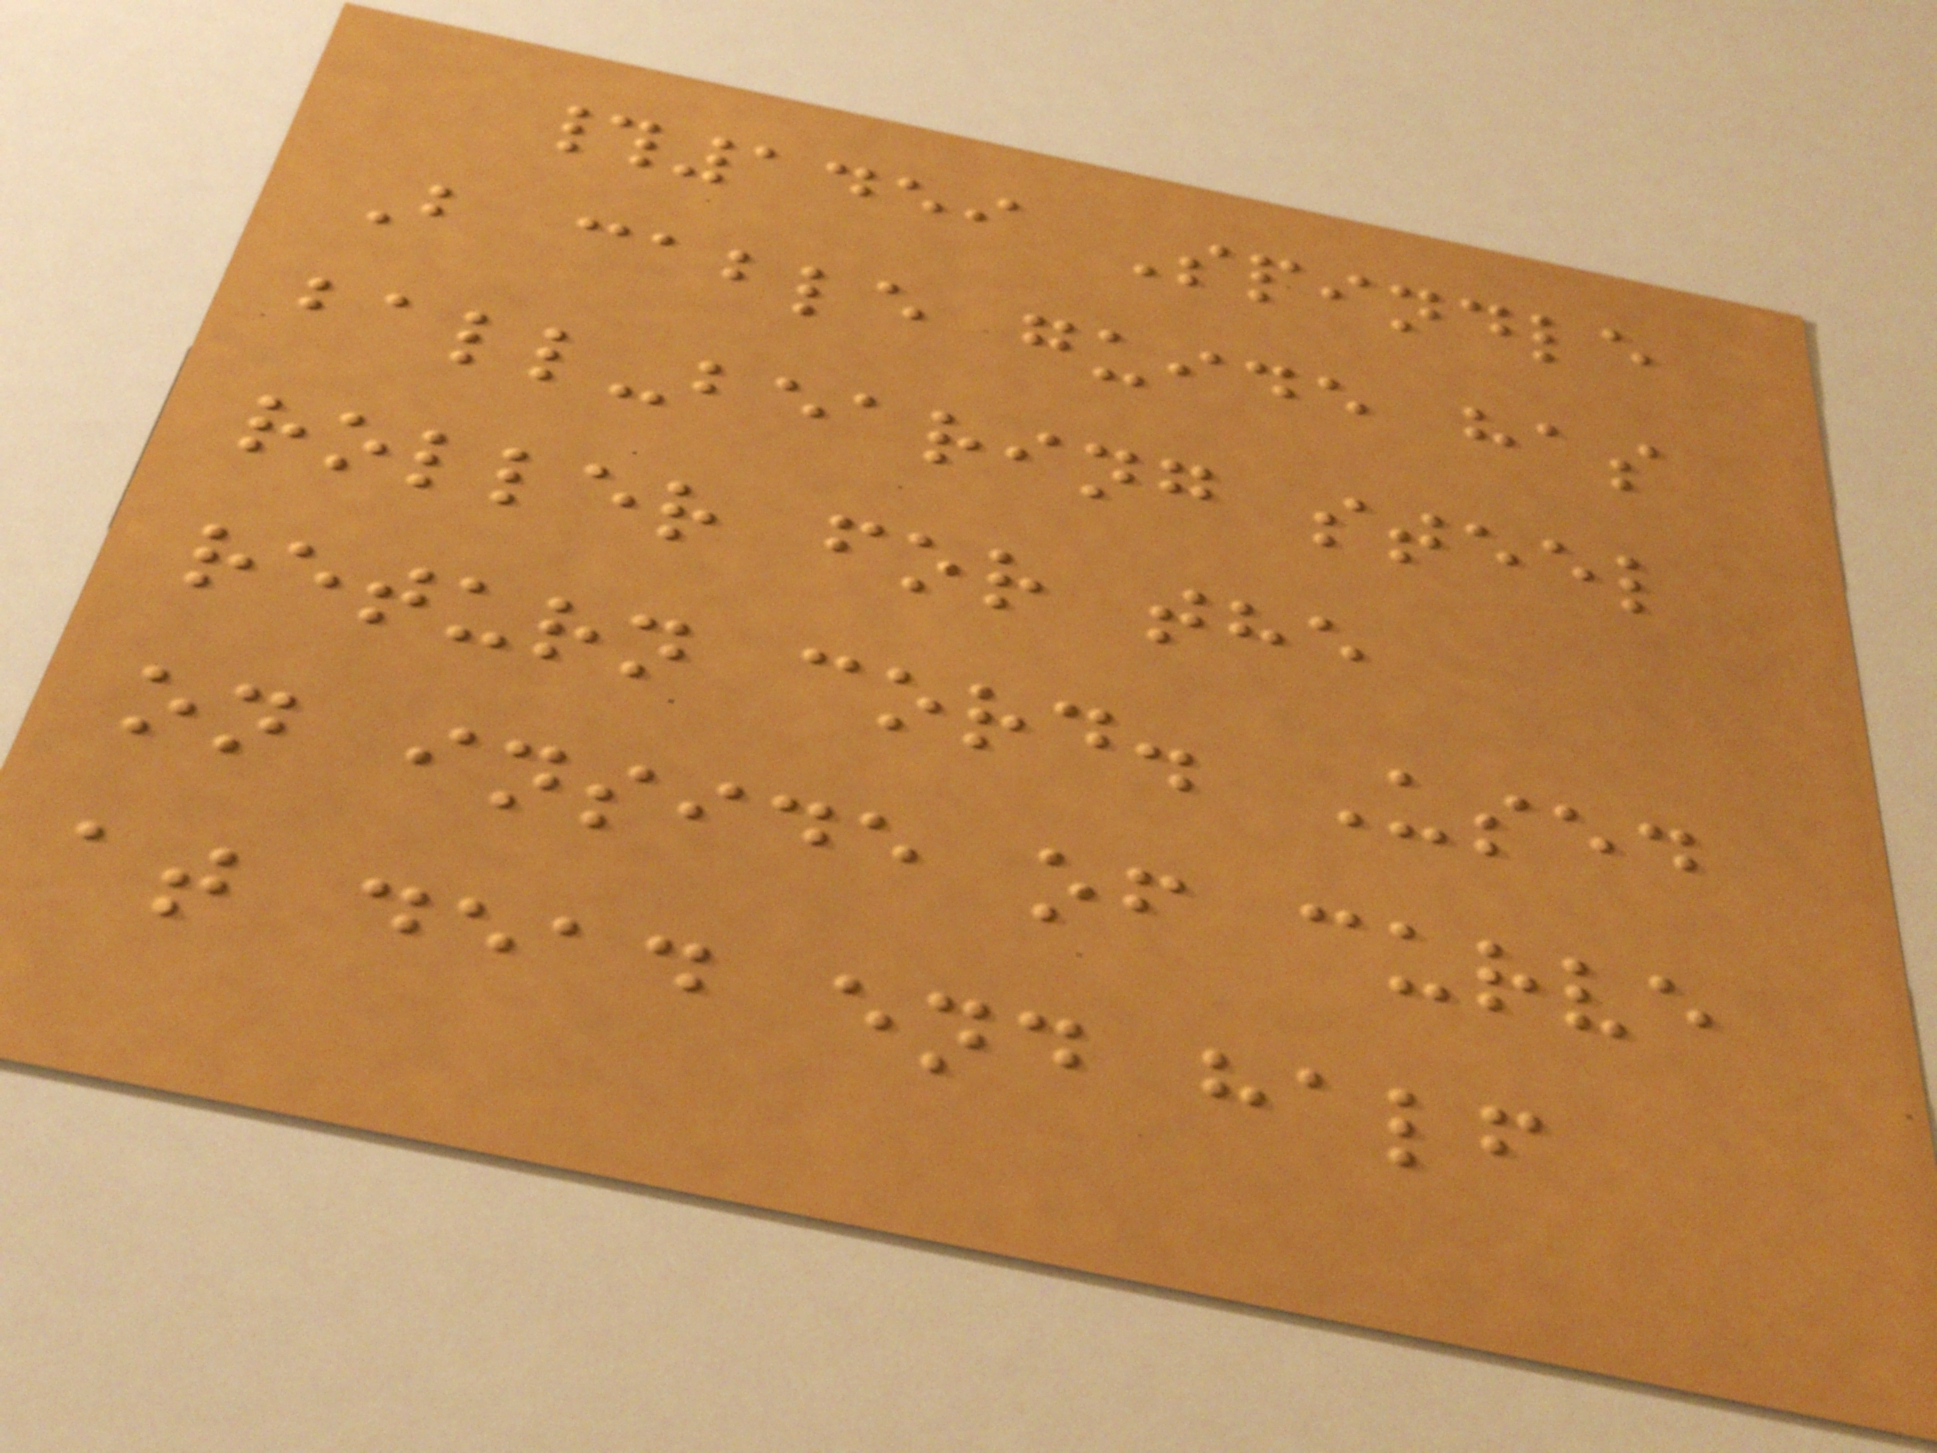#1459 Spindle
B cable guide has
ball-bearing steel
roller for the
return cord. Used
on inside of curve
at dead end half
